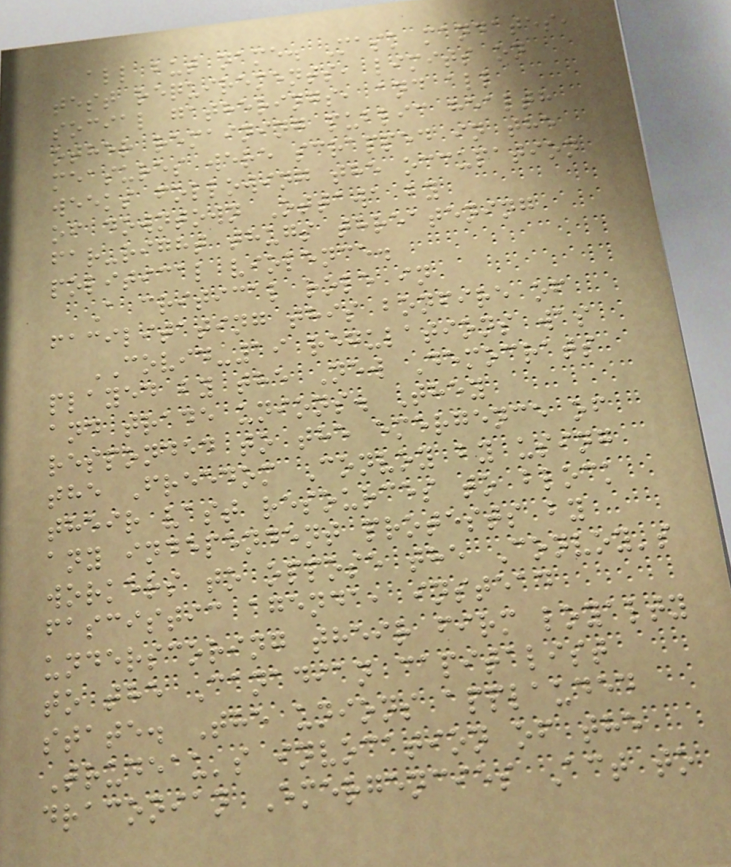all but name. Mask mandates,
test requirements, limits on
social gatherings, and all
other remaining public health
measures were scrapped in the
weeks following the occupation
of downtown Ottawa by
far-right thugs threatening
political violence.
A critical role in
facilitating this bonfire of
COVID-19 regulations was
played by the New Democrats
and trade unions. They
responded to the emergence of
the Freedom Convoy by using
their vast resources to block
any independent protests by
workers to oppose the Convoy's
fascistic agenda, instead
underscoring their firm loyalty
to the Canadian capitalist
state. The unions applauded
Trudeau's invocation of the
draconian Emergencies Act to
